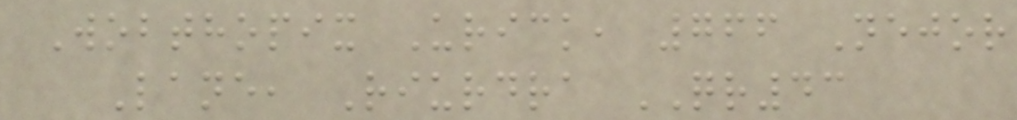Wobthopix Urick, 766 Nejor
Lane, Riurdra QR43
